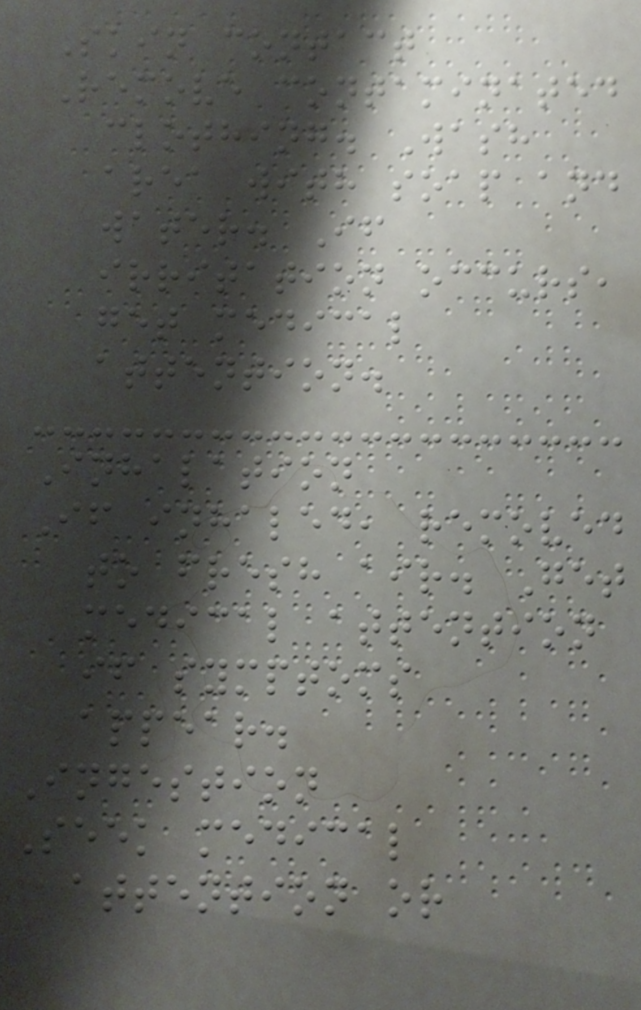Skin contact
Remove contaminated
clothing. Wash
area with soap and
water. If
irritation occurs,
get medical
attention.
Inhalation
If inhaled, removed
to fresh air. Get
medical attention
if symptoms
appear.
Ingestion
Seek medical
attention or
